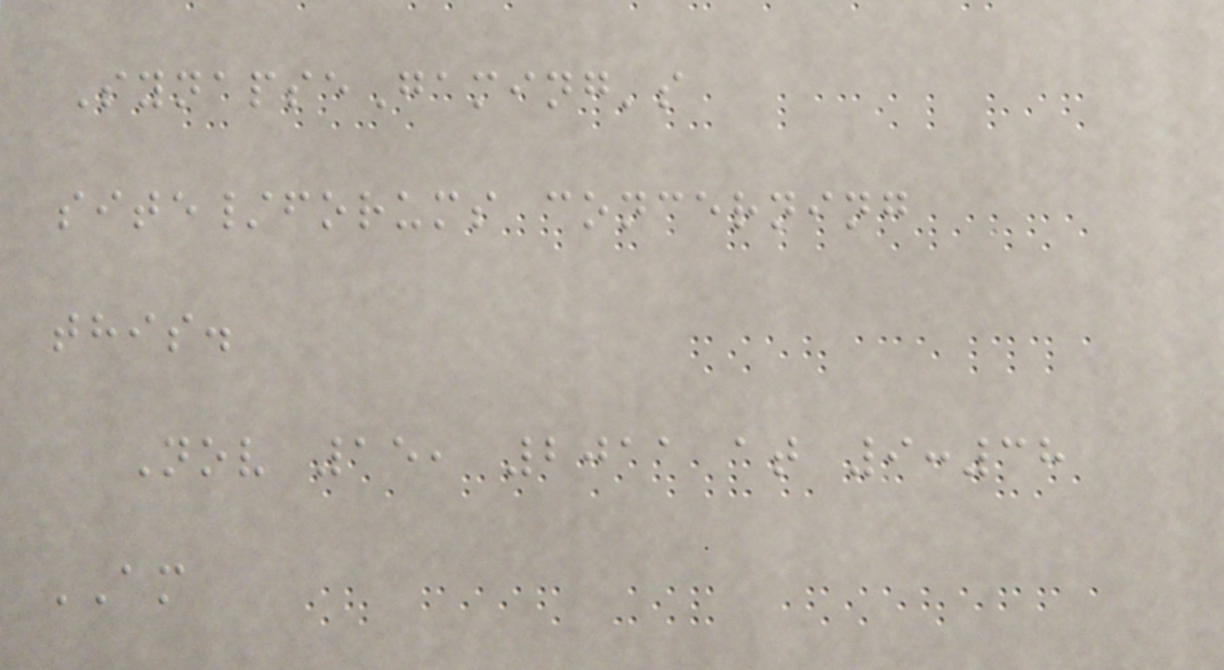SynapseGaming's
site/forums concerning
this.
Nov 15, 2011 at 9:38
AM
